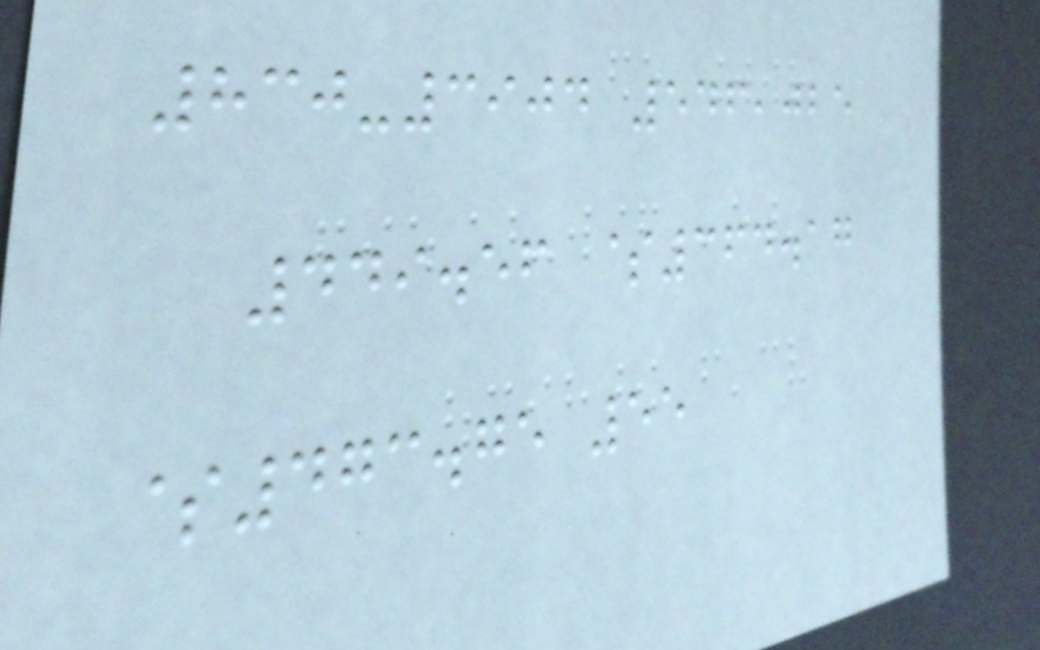830-3904 546,025
449.56 $364.17
$473.75 55
